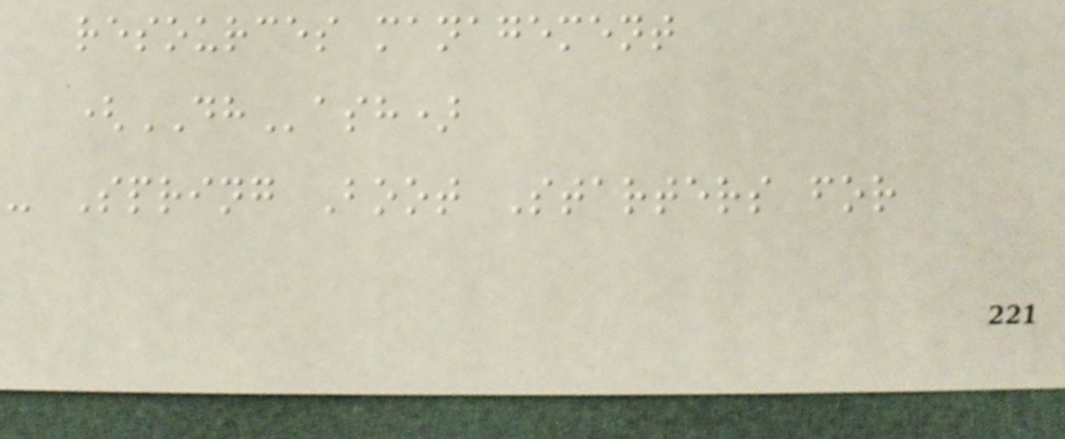resources management
(DHash)
- Spring Boot Starters for
